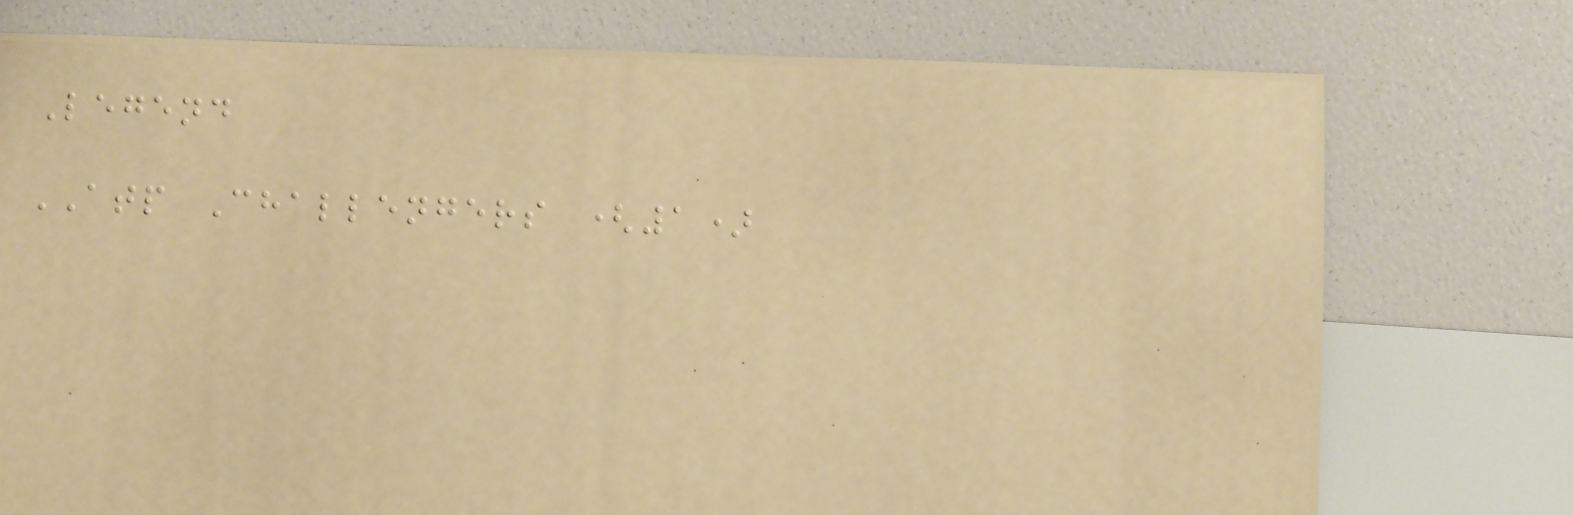Legend
ATP Challengers (1)
